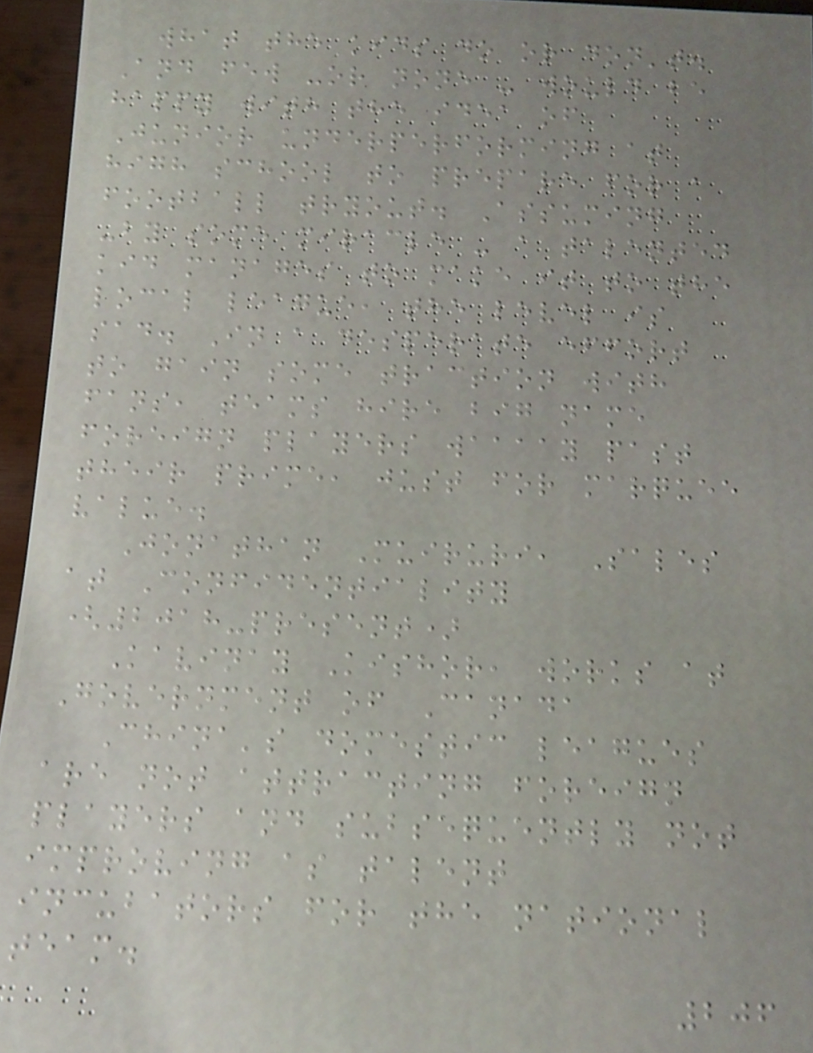what the kids do or don't.
And few -or none - would be
happy with the idea of
Junior underperforming at
high school to prepare for a
football tryout. Assuming
-by some miracle - a talented
kid manages to make it to the
local league, the level is
sad. In a desperate effort
to gain some traction with
fans, teams hire big name
foreign players waaaay past
their prime, just for marquee
value.
Jonathan Muiruri, Sales
at Confidentiality
(2018-present)
Kavinay Kishor, works at
Government of Canada
China's domestic leagues
are not attracting foreign
players and subsequently not
improving as talent
incubators for the national
team.
206
